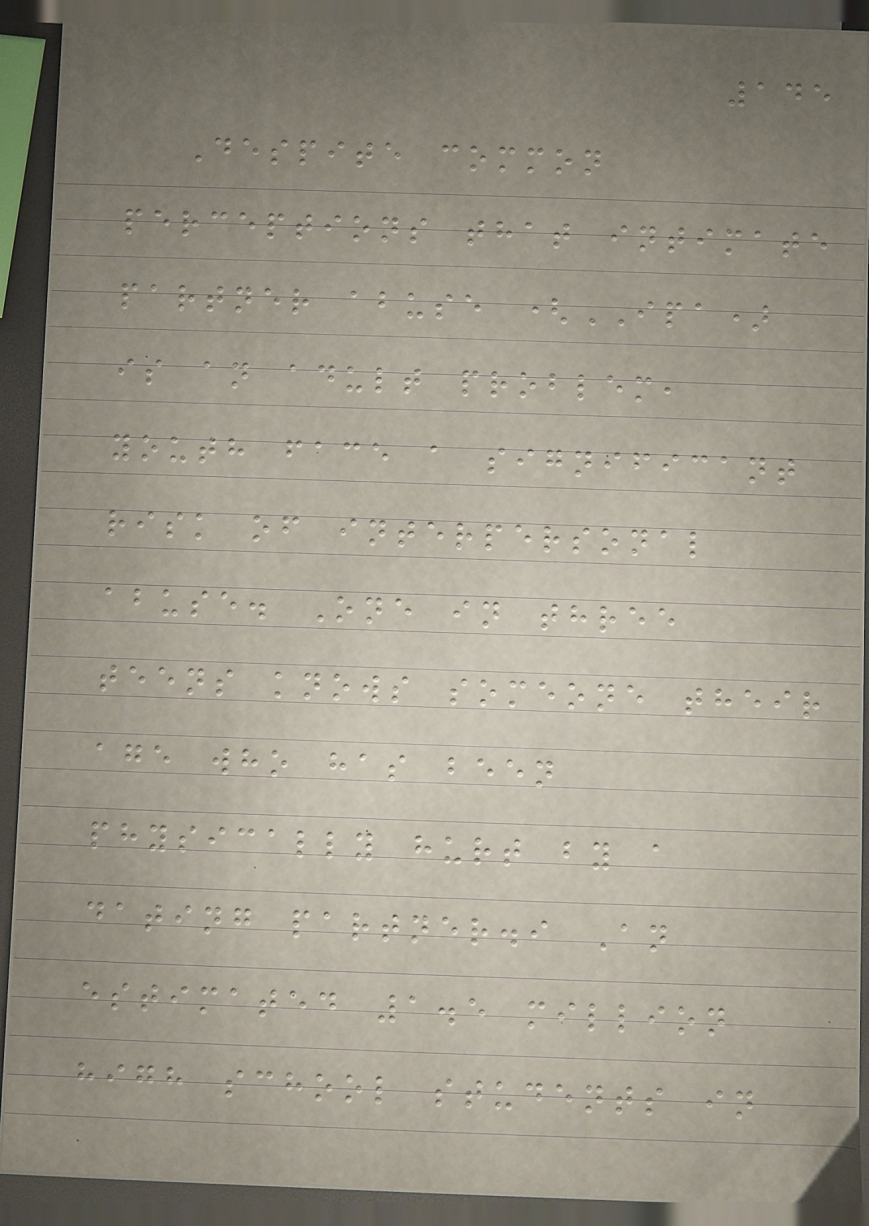145
Despite common
perceptions that intimate
partner abuse (IPA)
is an adult problem,
youth face a significant
risk of interpersonal
abuse. One in three
teens knows someone their
age who has been
physically hurt by a
dating partner.i An
estimated 1.5 million
high school students in
